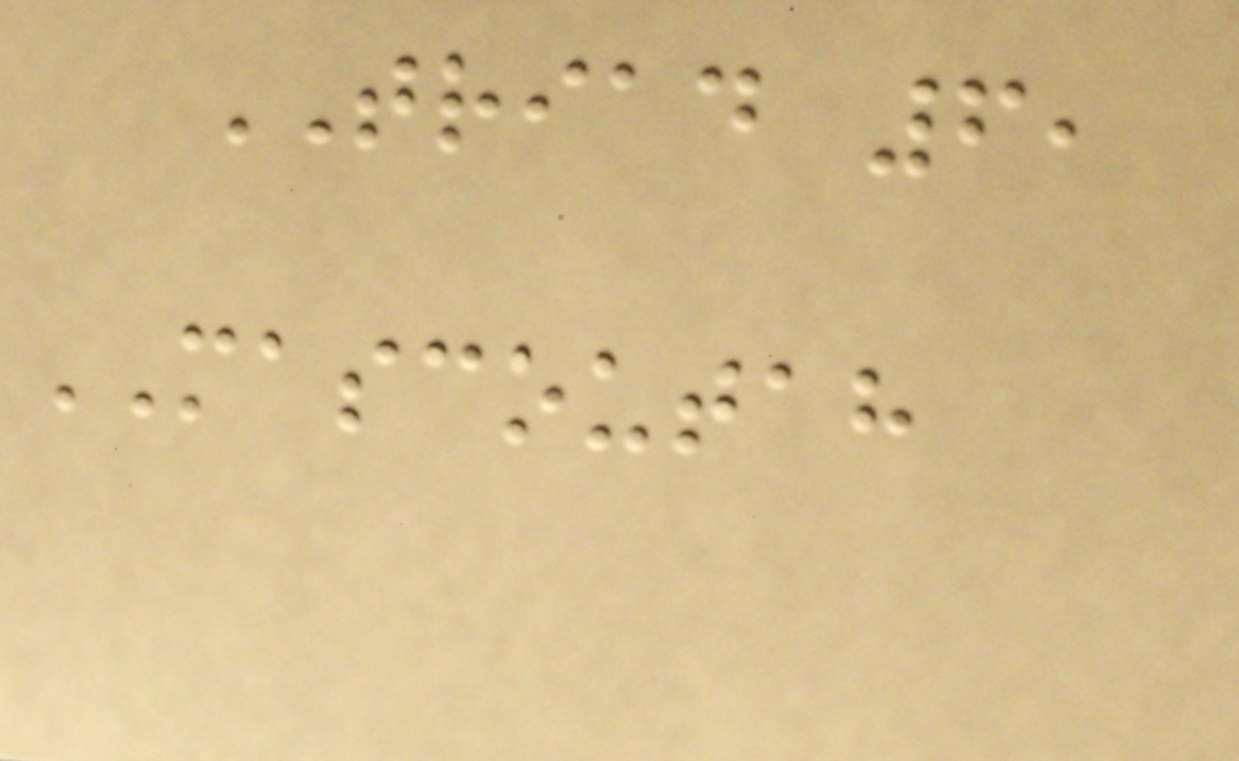TRIAD 6,
MASCOUTAH
